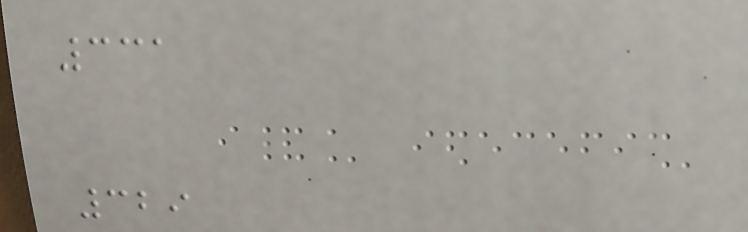331
329
